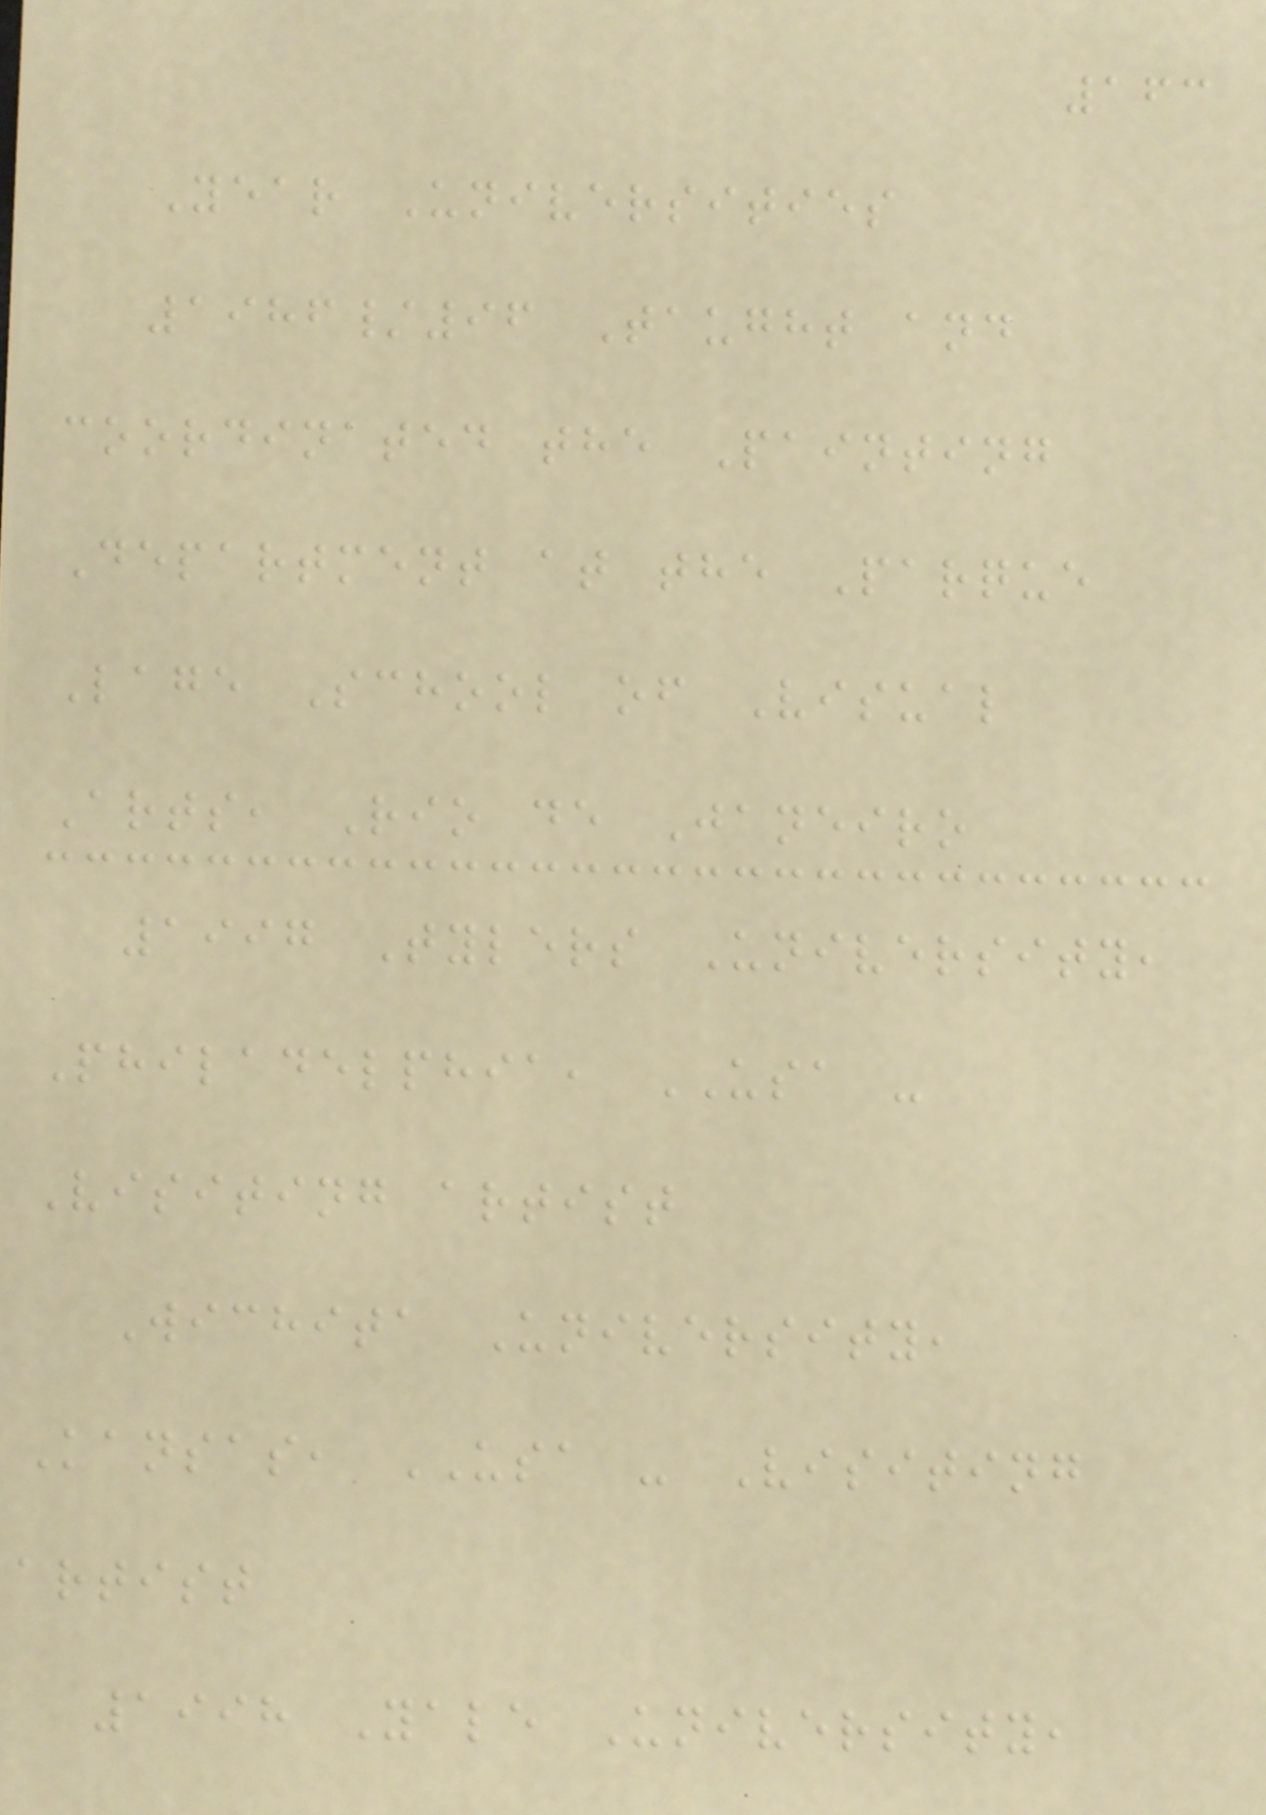163
Year Universities
1986/96 Taught and
coordinated the Painting
Department at the Parque
Lage School of Visual
Arts, Rio de Janeiro
1997 Tylers University,
Philadelphia, USA -
Visiting artist
Wichita University,
Kansas, USA - Visiting
artist
1998 Yale University,
